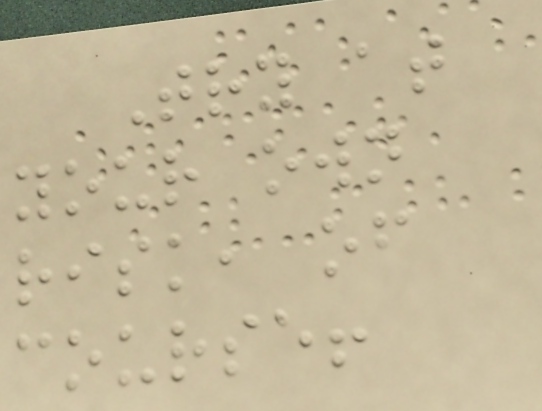Try at
your own
risk, of
course!
